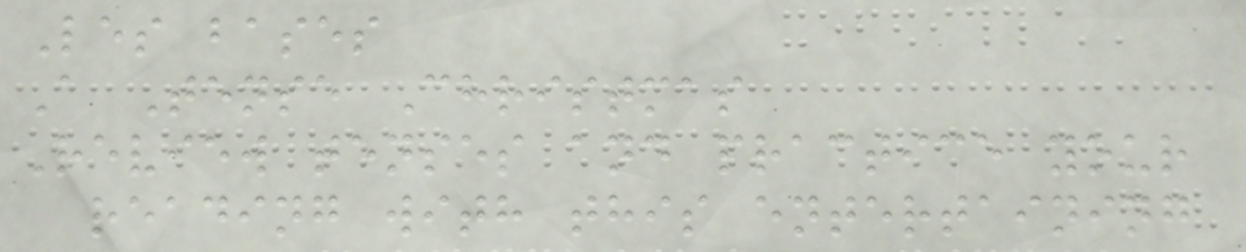Les bases
A Tense Christmas
Review tenses and practice your
reading with this entertaining
